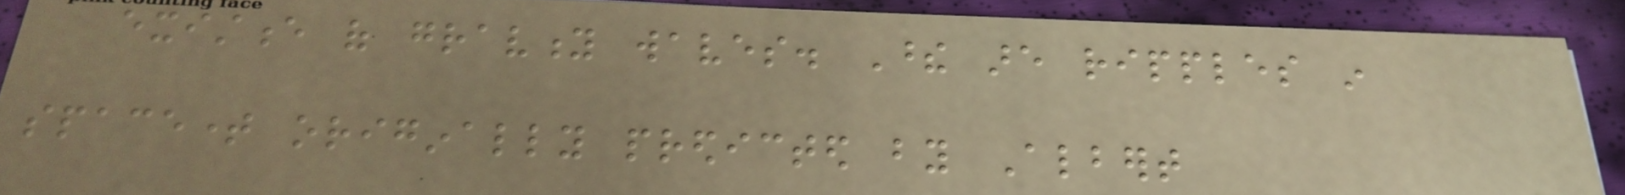existence of gravity waves. These are ripples in
spacetime originally predicted by Albert
